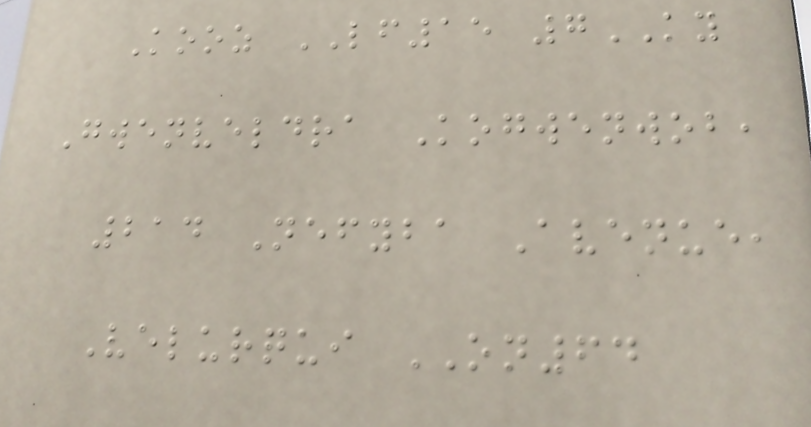Kooz LF15 7KY
Gwenveldra Kogwenwob,
214 Nefyba Avenue,
Velurqui ON64
